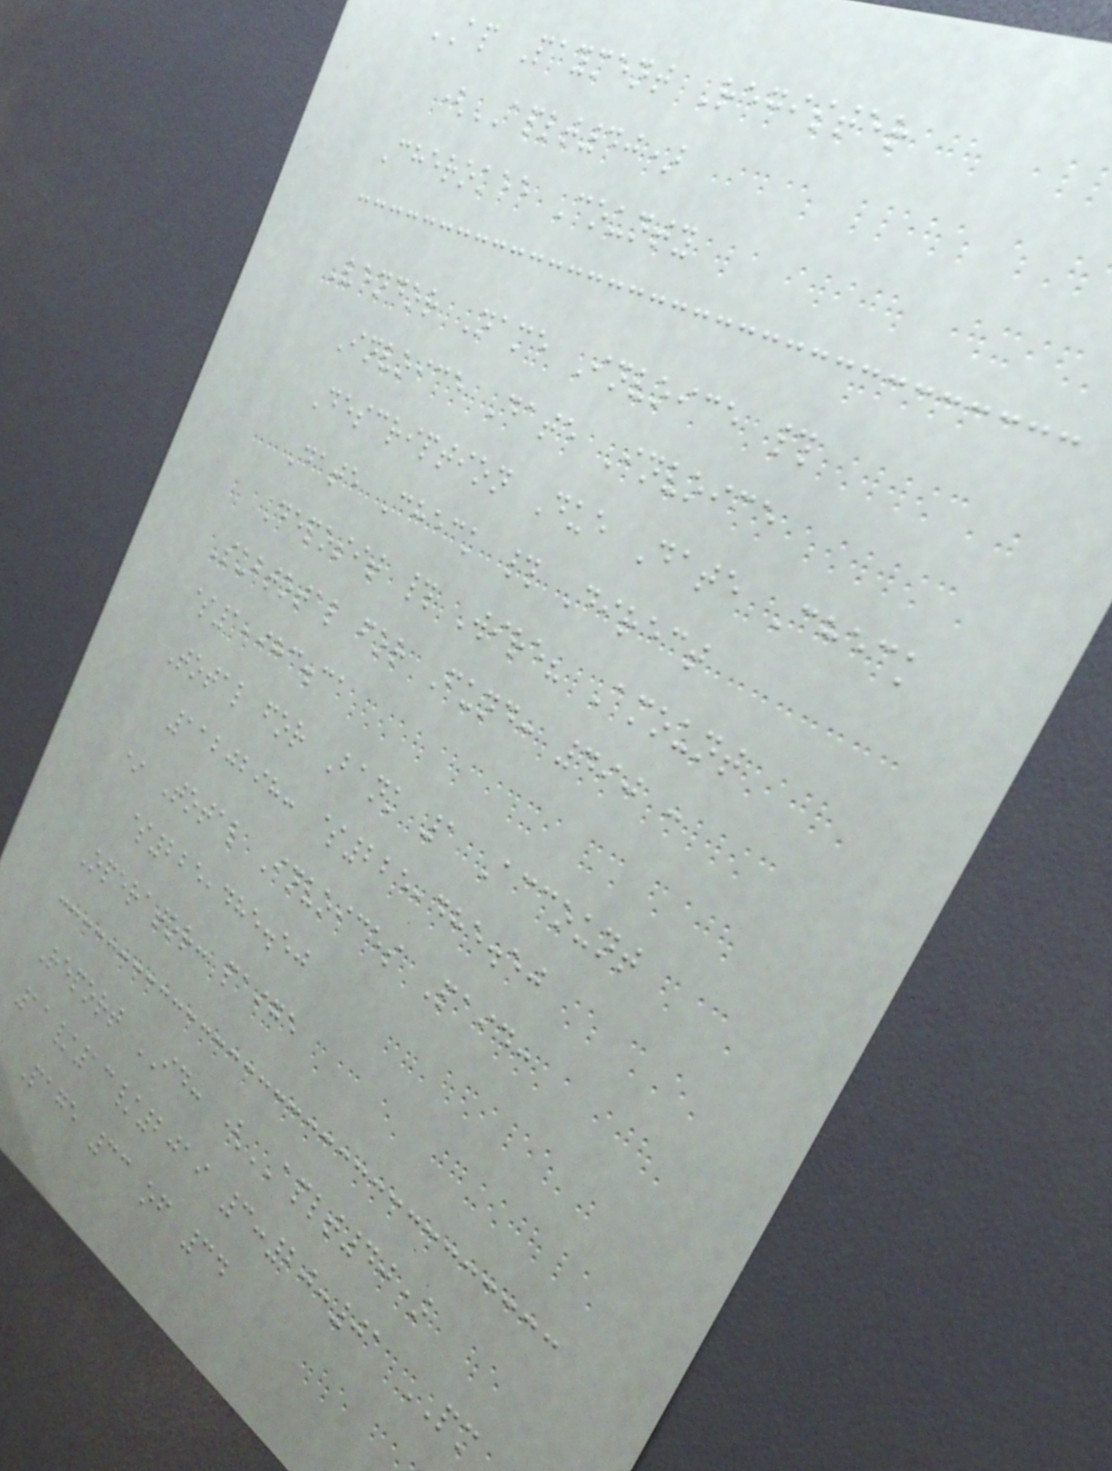AP Payment Register
(APLT40)
Cherokee County
Vendor Name Invoice #
Invoice Date Invoice
Description Due Date Check
Date Check # Direct
Deposit # Wire? Amount
Subtotal for Fund: 490 :
$1,983.31
Total for Bank 1 Account
1120298: $225,485.50
* Total Invoices Paid:
$225,485.50
Operator: paige
Report ID: (APLT40)
11/13/2019 3:20:01 PM
Page 33 of 34
